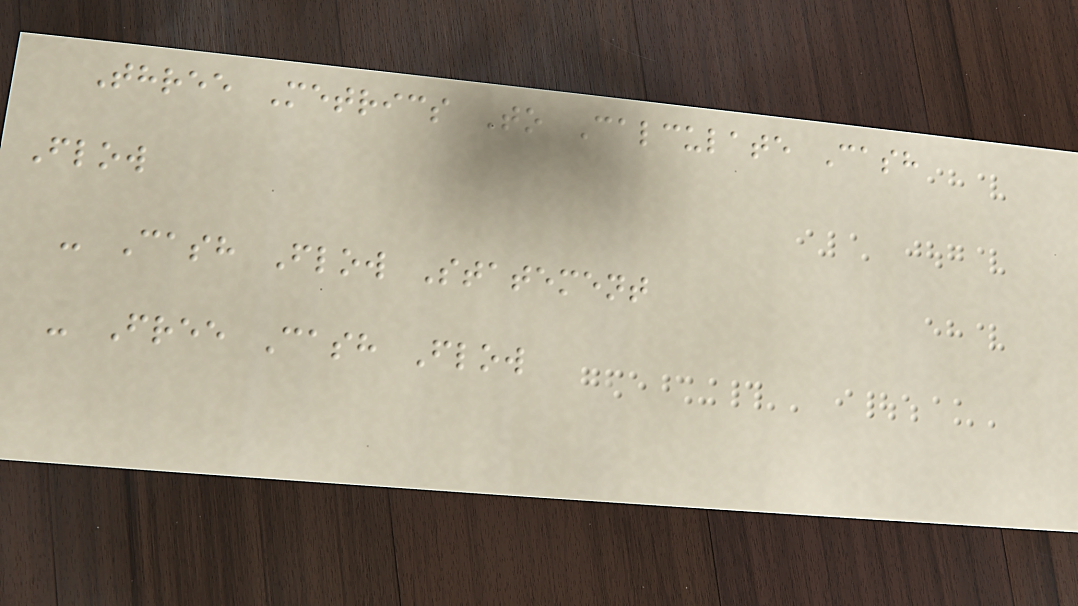Three Metrics To Calculate Cash
Flow
- Cash Flow Statement
- Free Cash Flow
